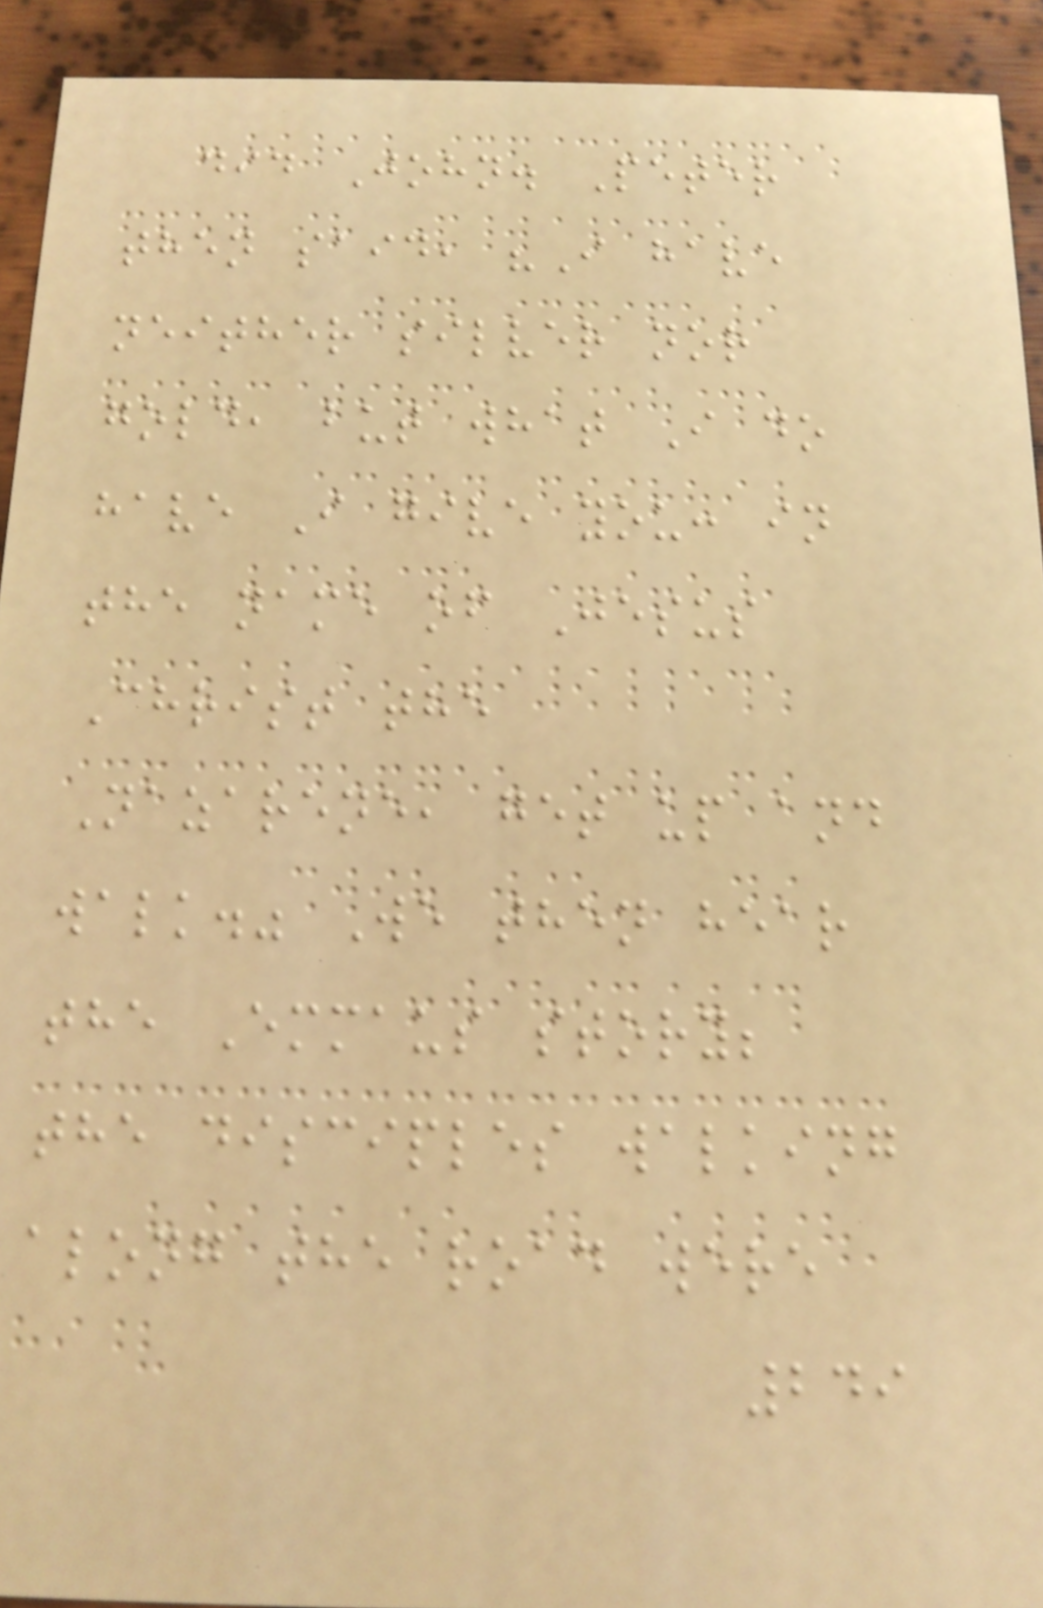did John. Peter
then said, "I have
neither silver nor
gold, but what I do
have I give you: in
the name of Jesus
Christ the
Nazarene, get up and
walk." We then hear
the Emmaus story;
the disciples walking
along the road were
249
